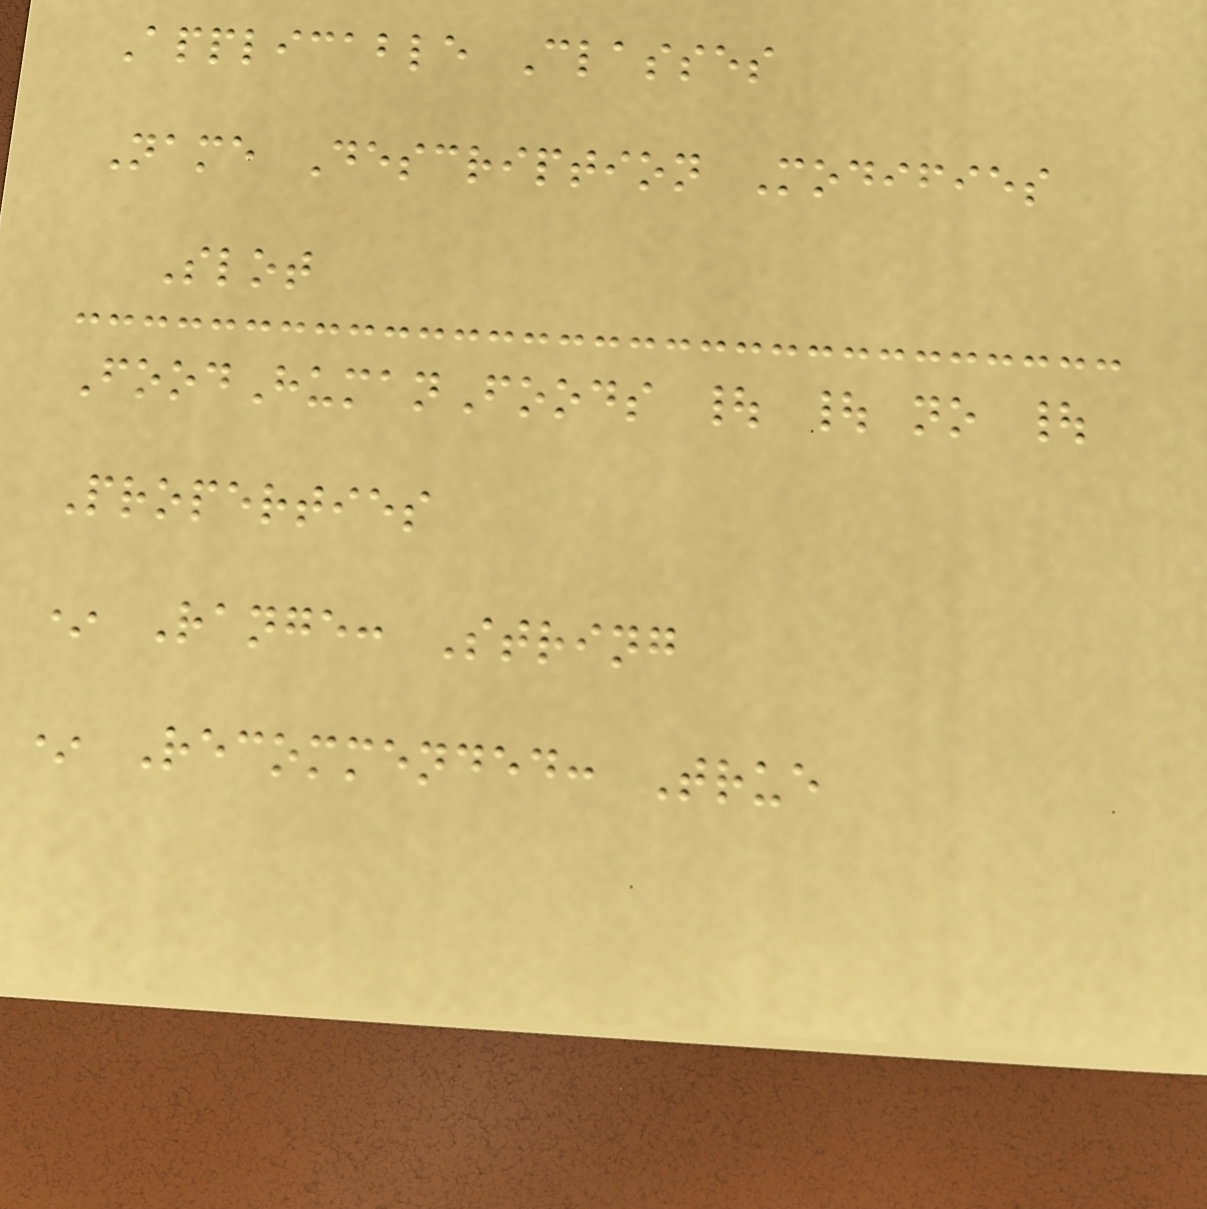Applicable Classes
Name Description Modifies
Slot
FoodHumanFoods | | no |
Properties
* Range: String
* Recommended: True
